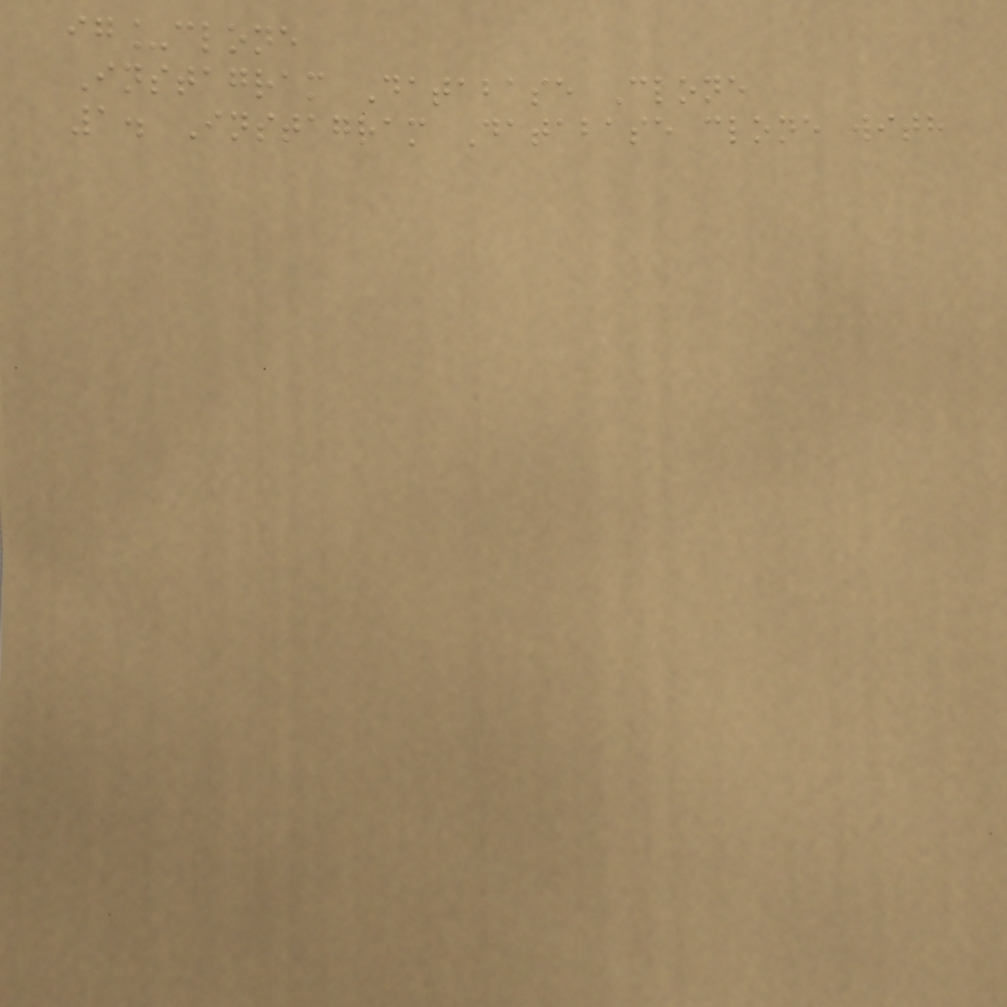ig_clone
Instagram Database Clone
1. Instagram Database clone with
